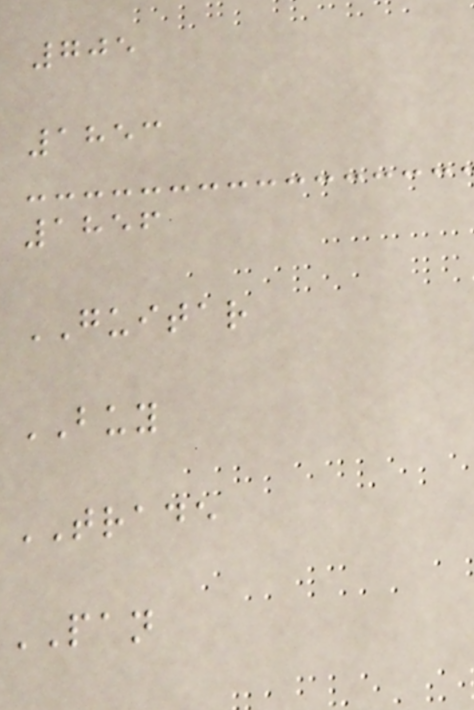705
1853
1856
GUITAR
BUY
TRADE
PAN
